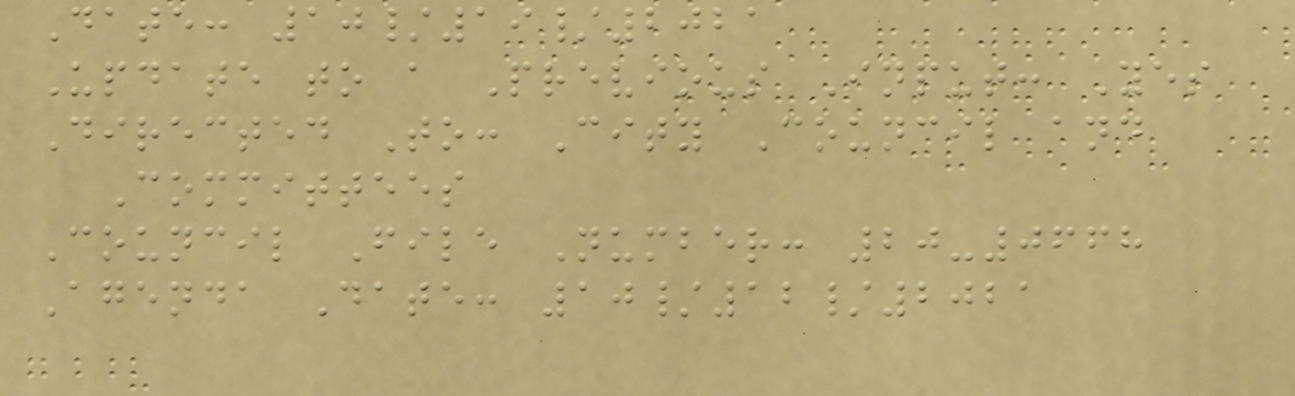Date: 10/19/2021
Update to a Previous Input: Yes
Directed To: City Council and
Committees
Council File Number: 20-0668
Agenda Date: 10/12/2021
